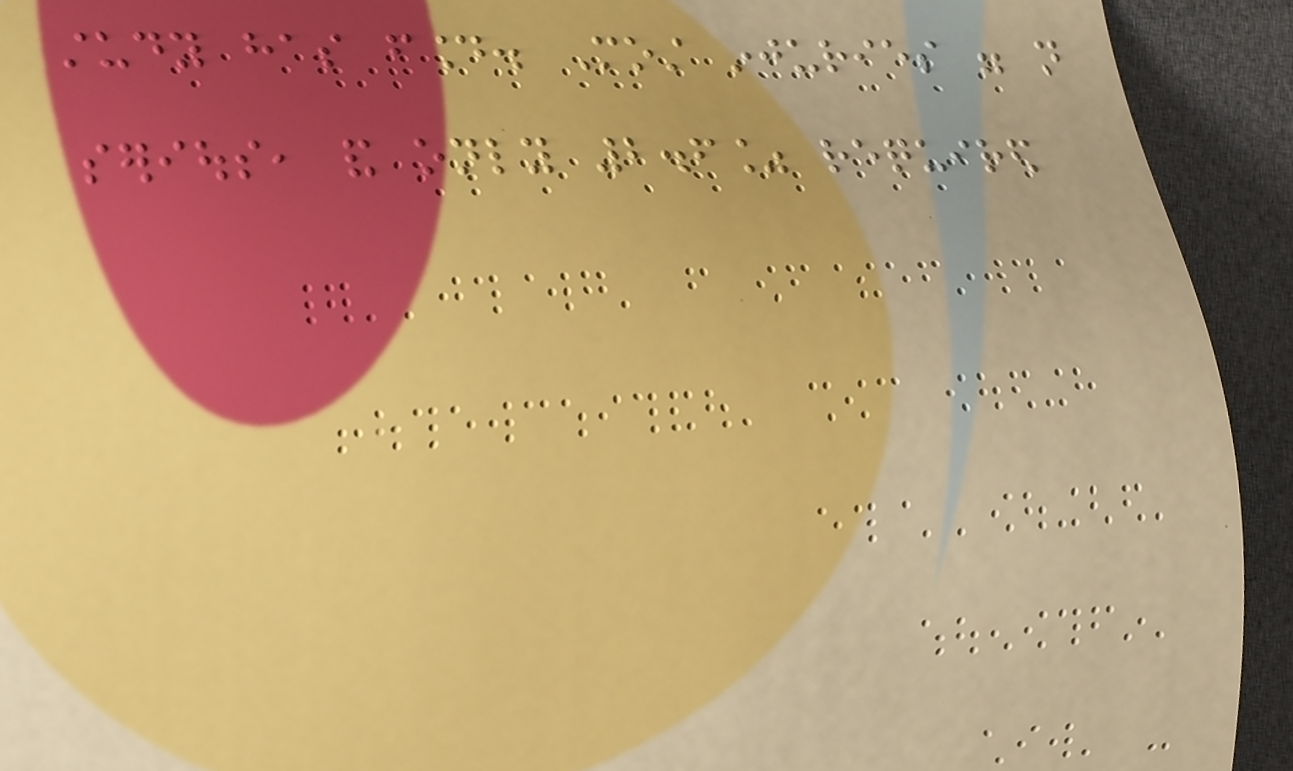study has found. Most injuries were not
serious, and only 2.6% required
